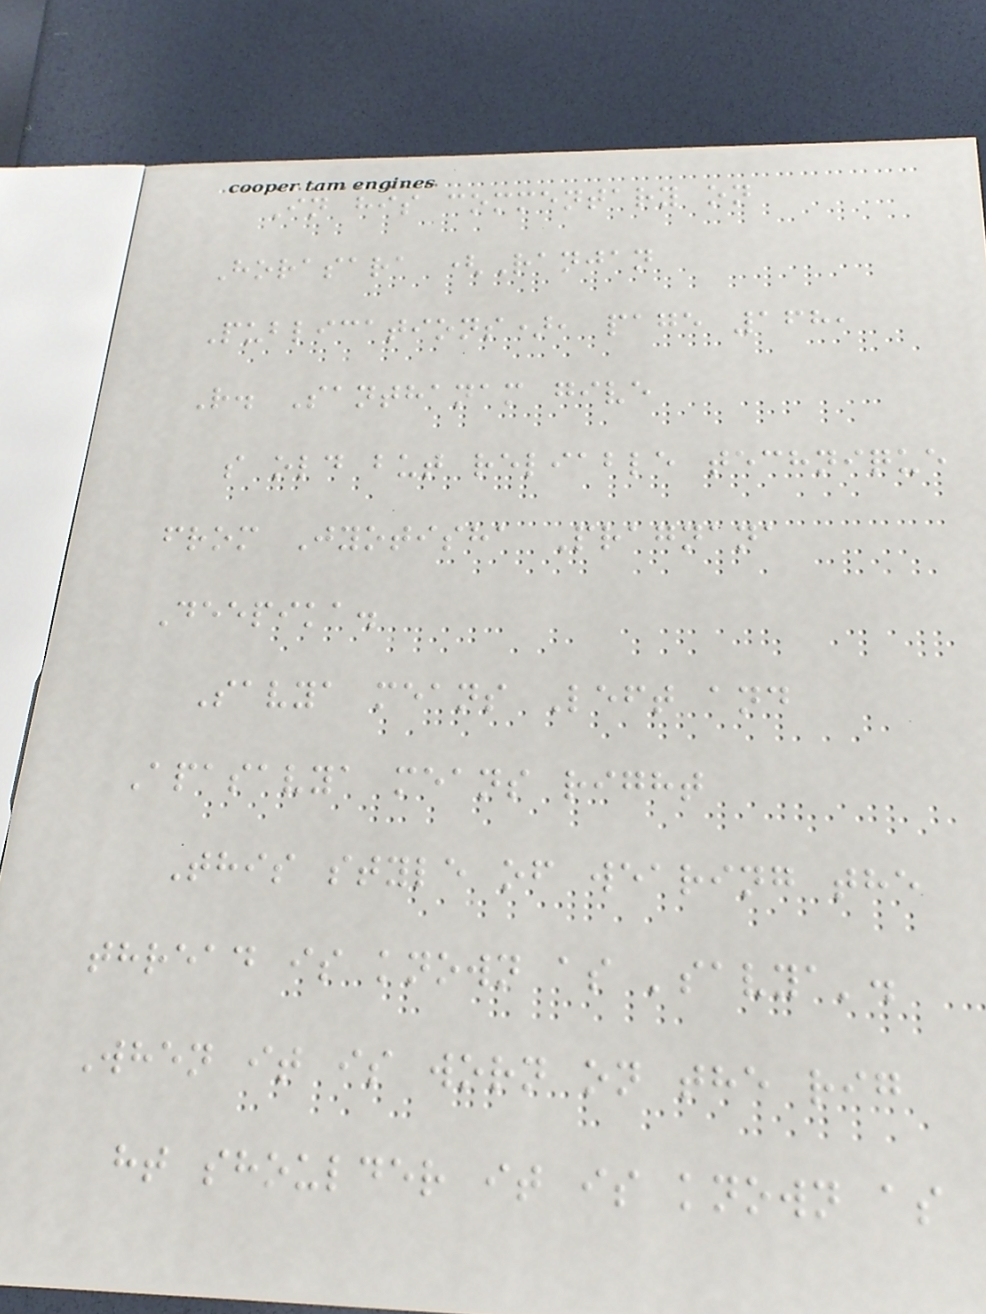In his commentary on
Horasara (Ranjan
Publications), page 168,
R. Santhanam give
s old but reliable technique
from Jyotisha Pragnana
Deepika.
Savya means Left and
Apasavya means right
This style of wearing the
thread is known as 'savya'.
When it is worn on the rig
ht shoulder it is known as
